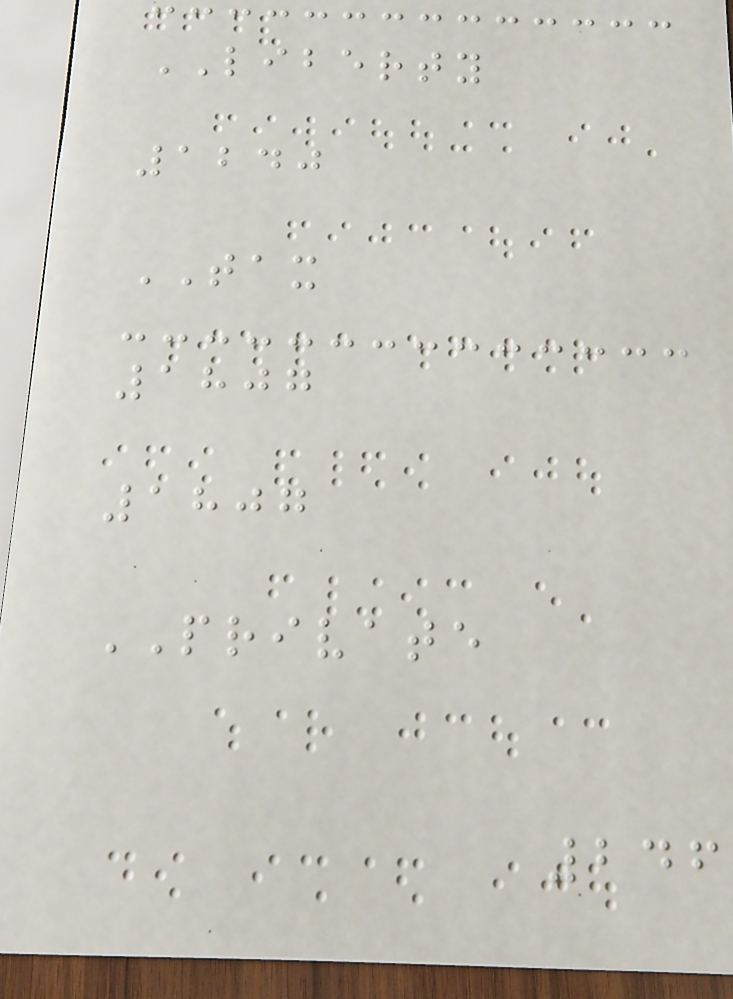LIBERTY
1240
TAX
1807
1807
PRIVATE
246
